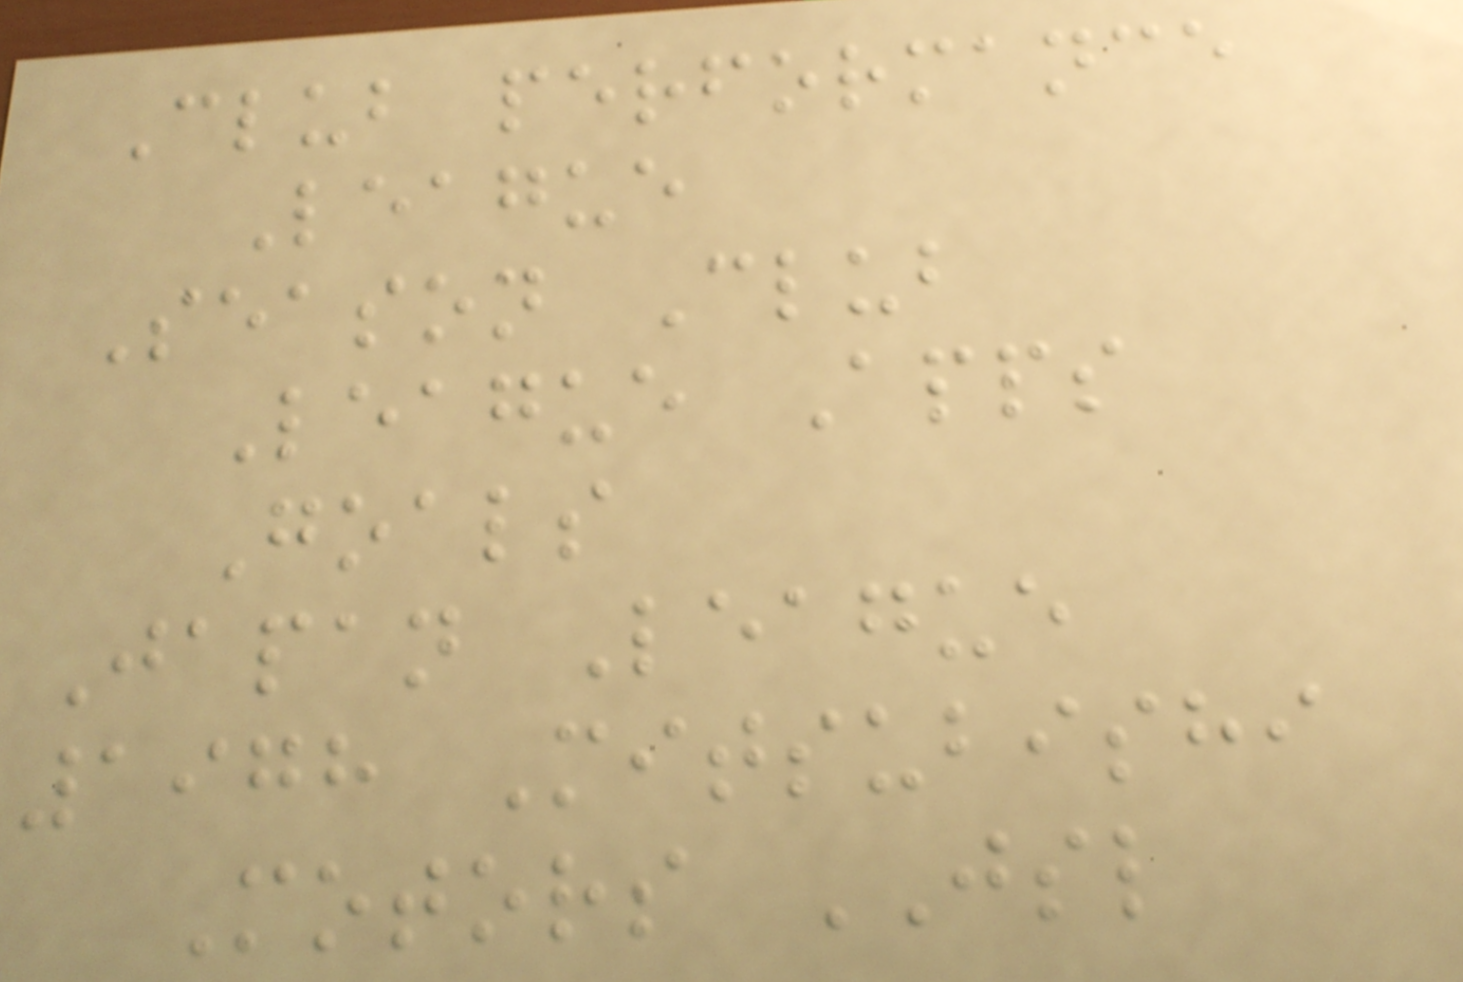Club performance
League
Season Club
League Apps
Goals
Japan League
1978 Mitsubishi
Motors JSL
